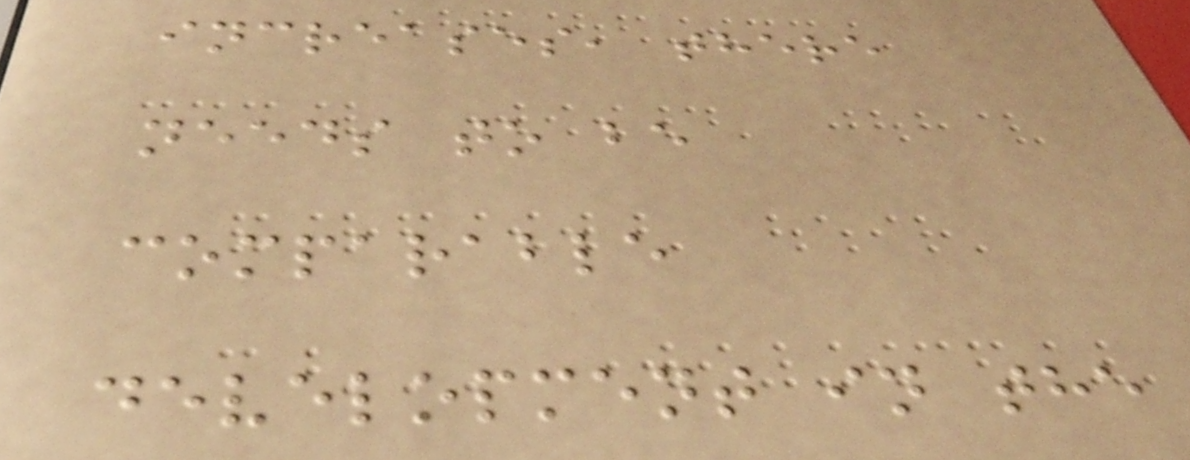increases, there
needs to be
comparable
development in the
